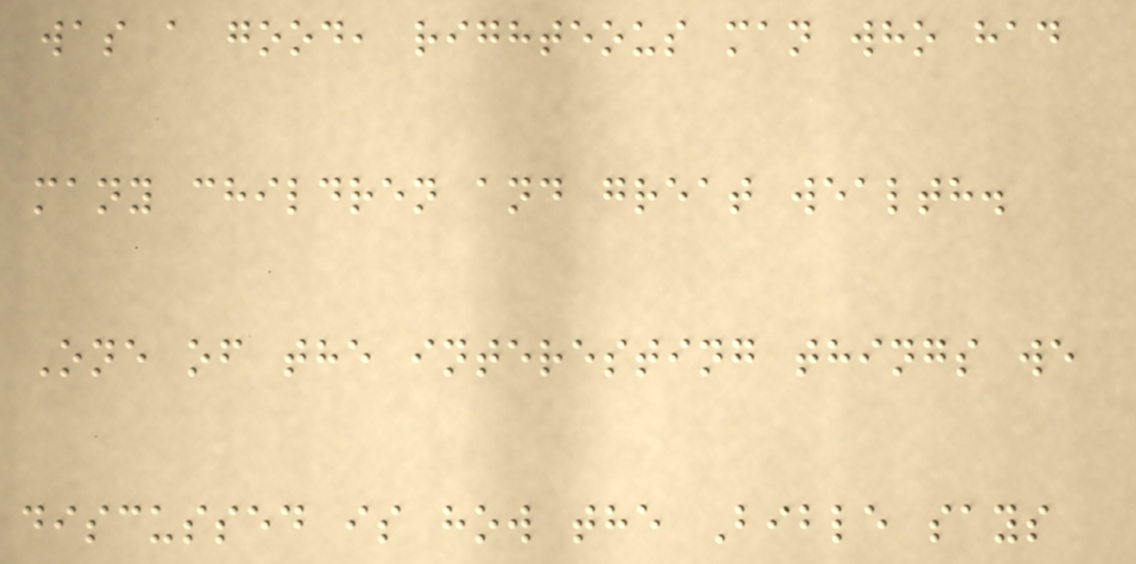was a good, righteous man who had
many children and great wealth.
One of the interesting things we
discussed is how the Bible says
